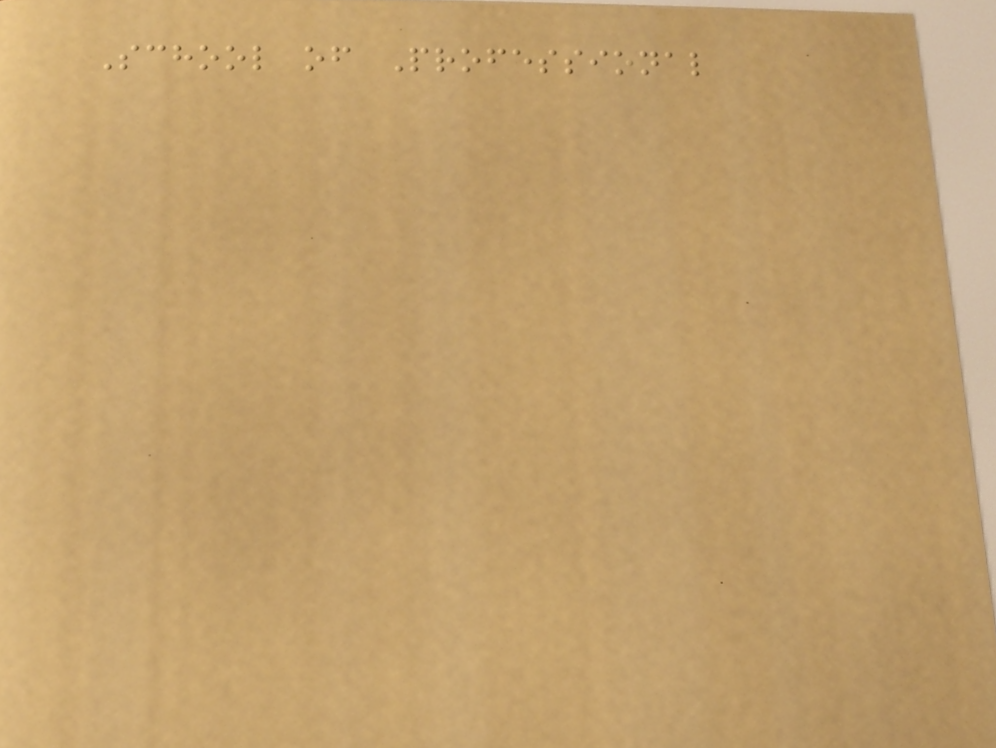School of Professional
